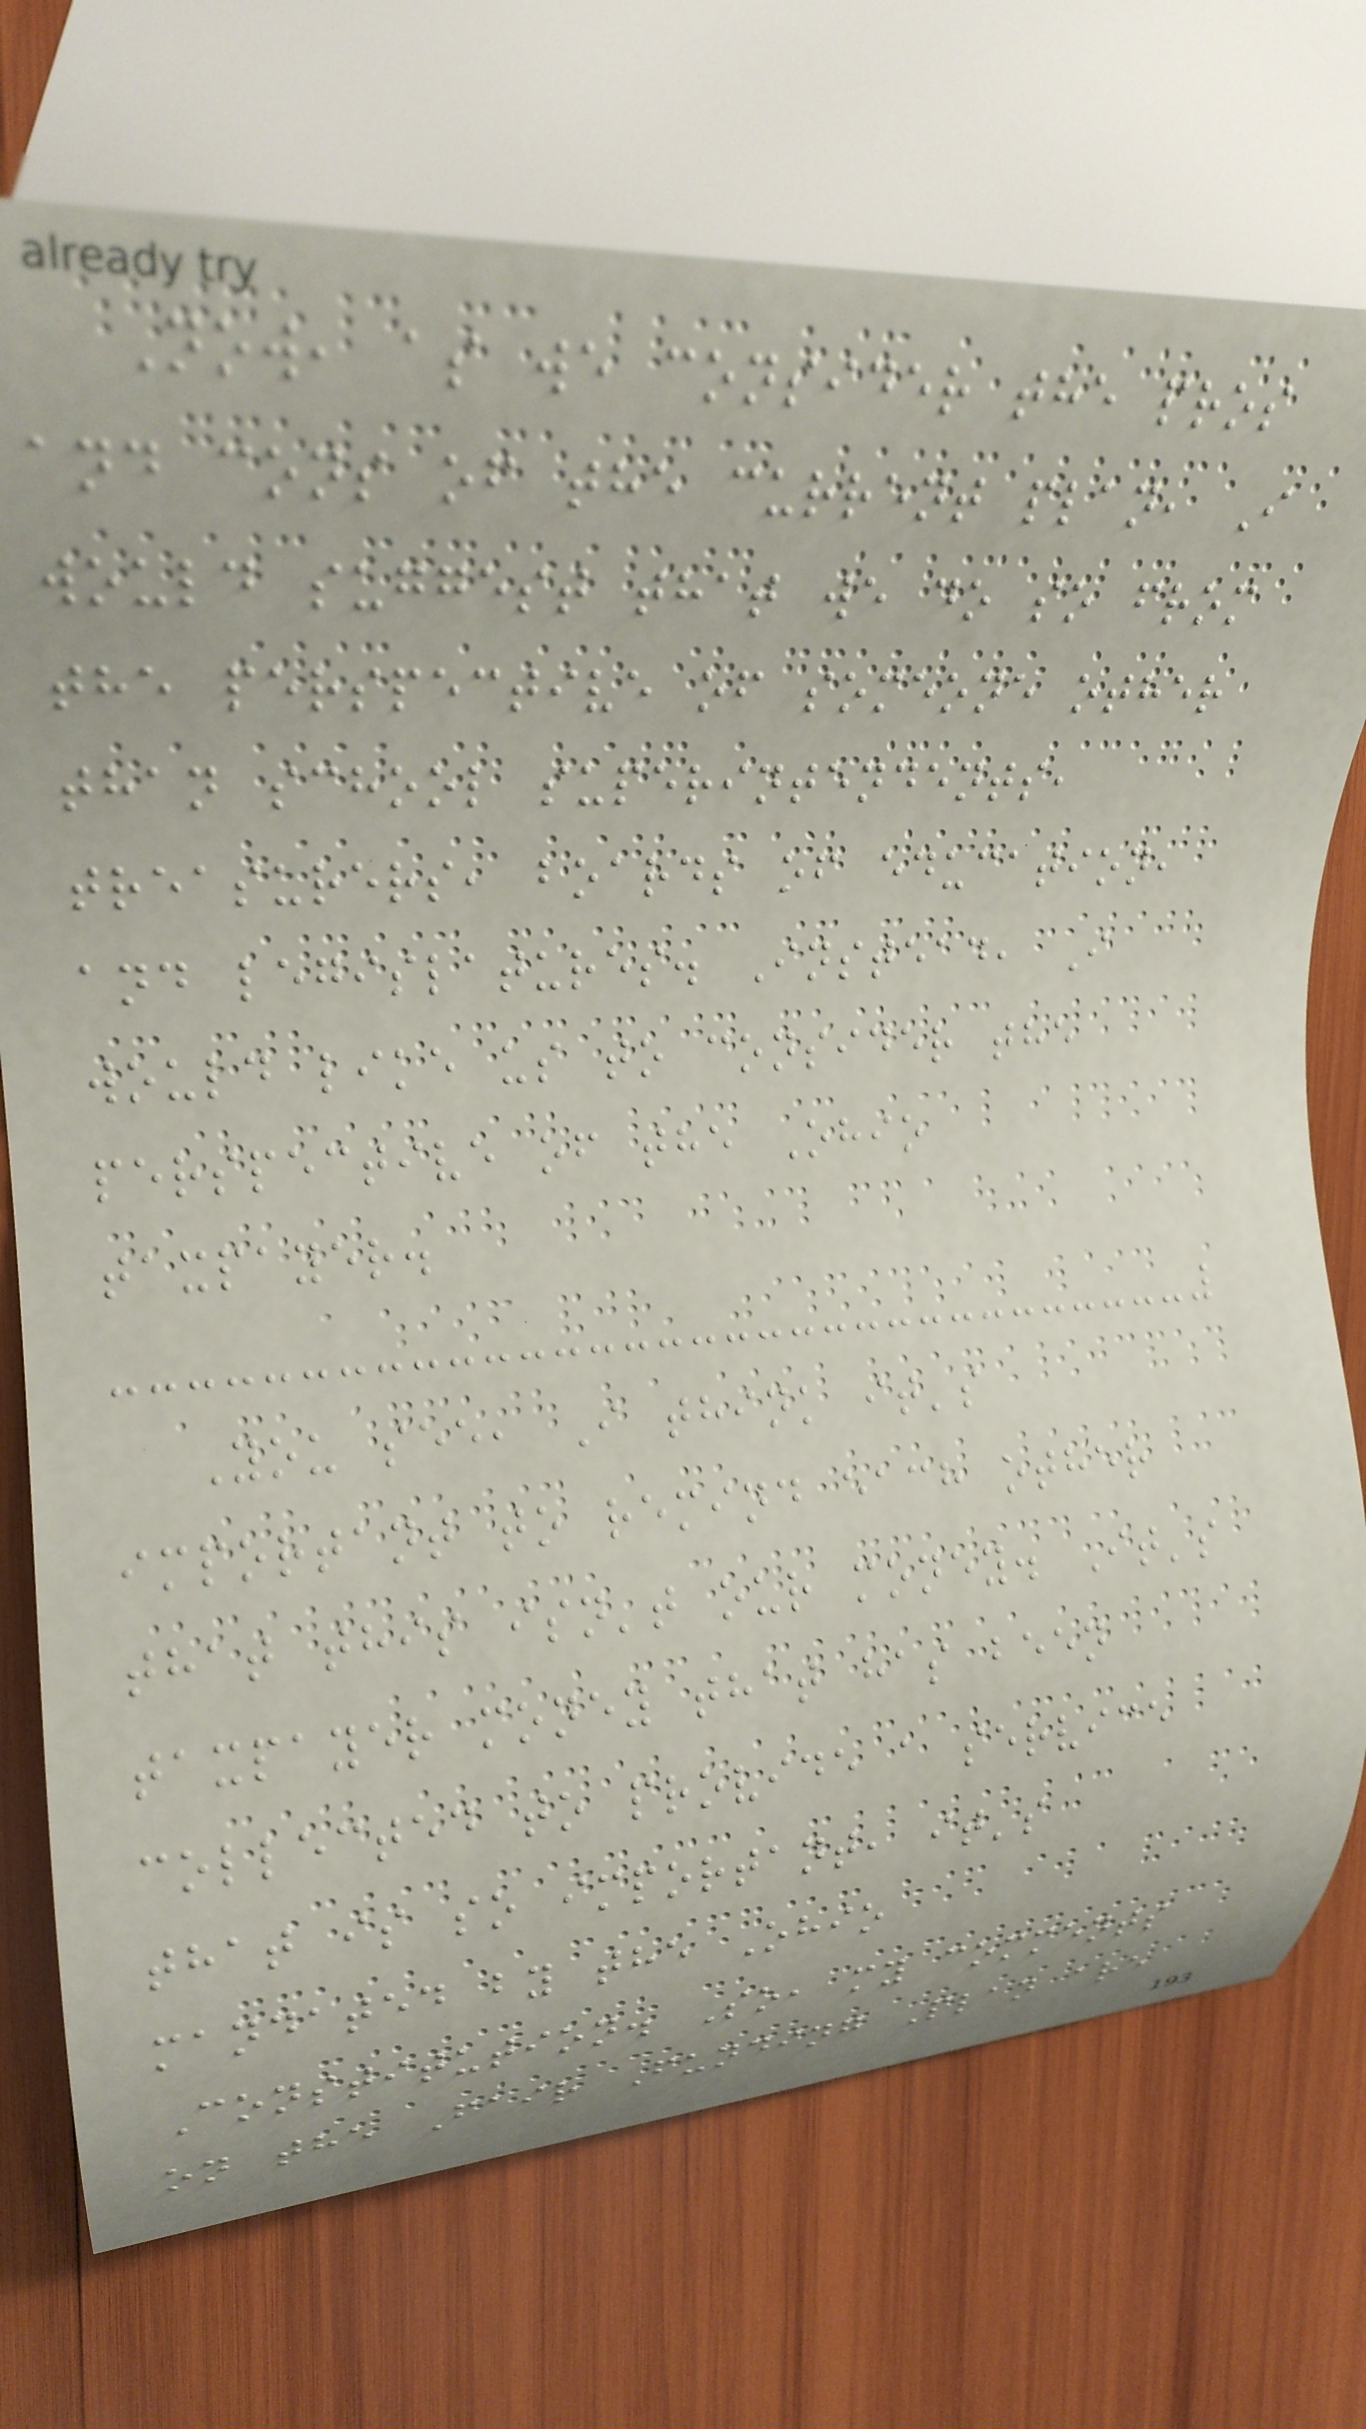Now, as we consider the pros
and cons of the current plan, I
would suggest that we do so from
the perspective of someone other
than school superintendents,
treasurers, boards of education,
and legislatures. Instead, I
would like us to consider the
perspective of the Ohio
taxpayer.
You see, I think it's
important to remind each other
that this isn't our money. It's
taxpayer money that has been
collected to provide a service
that is so important, it's
mandated by the Ohio
Constitution. So, my comments
on the Fair Funding Plan are
